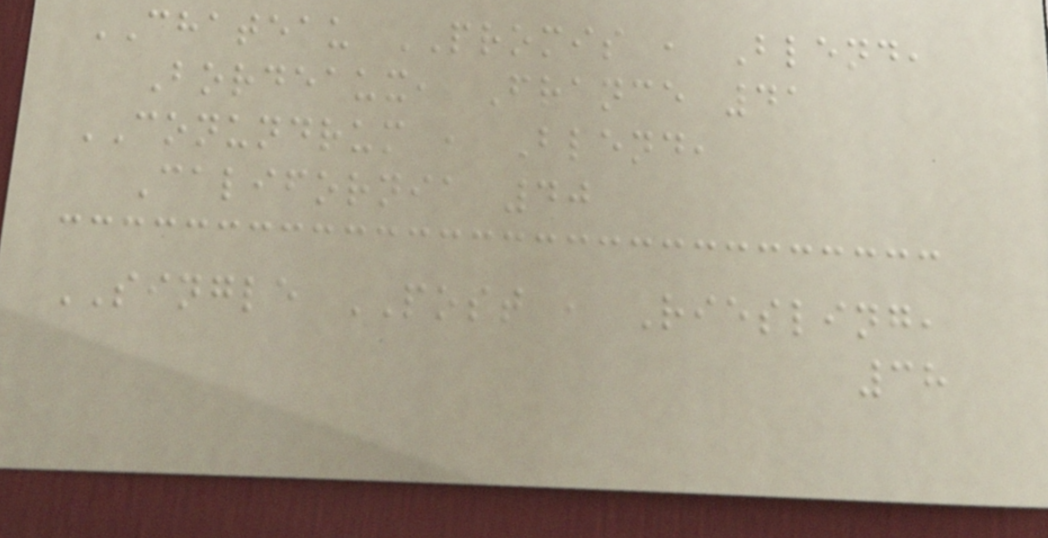CHATEAU PROMIS , Blend,
Bordeaux, France 41
CONUNDRUM , Blend,
California 40
SINGLE POST , Riesling,
38
